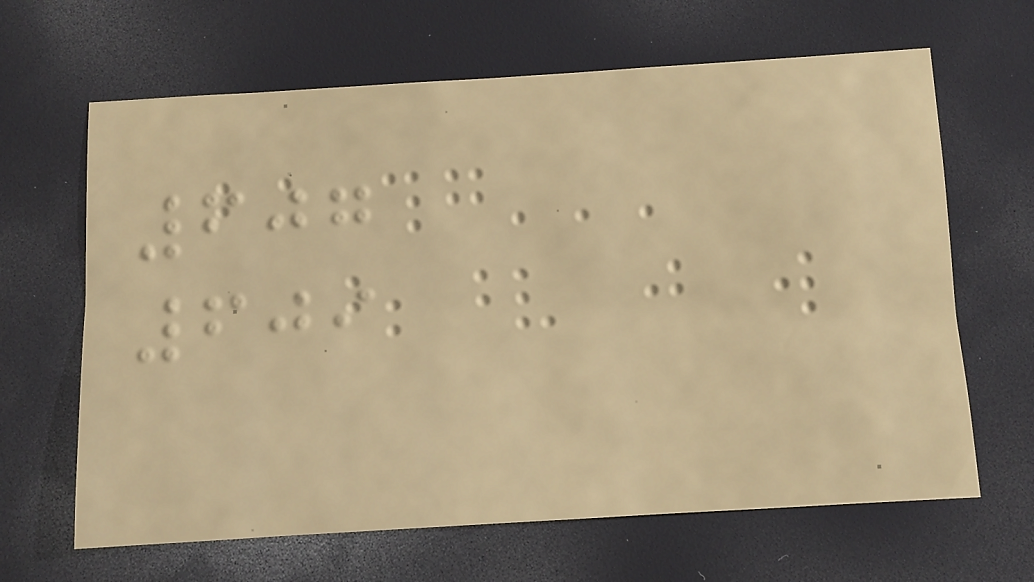607
609
